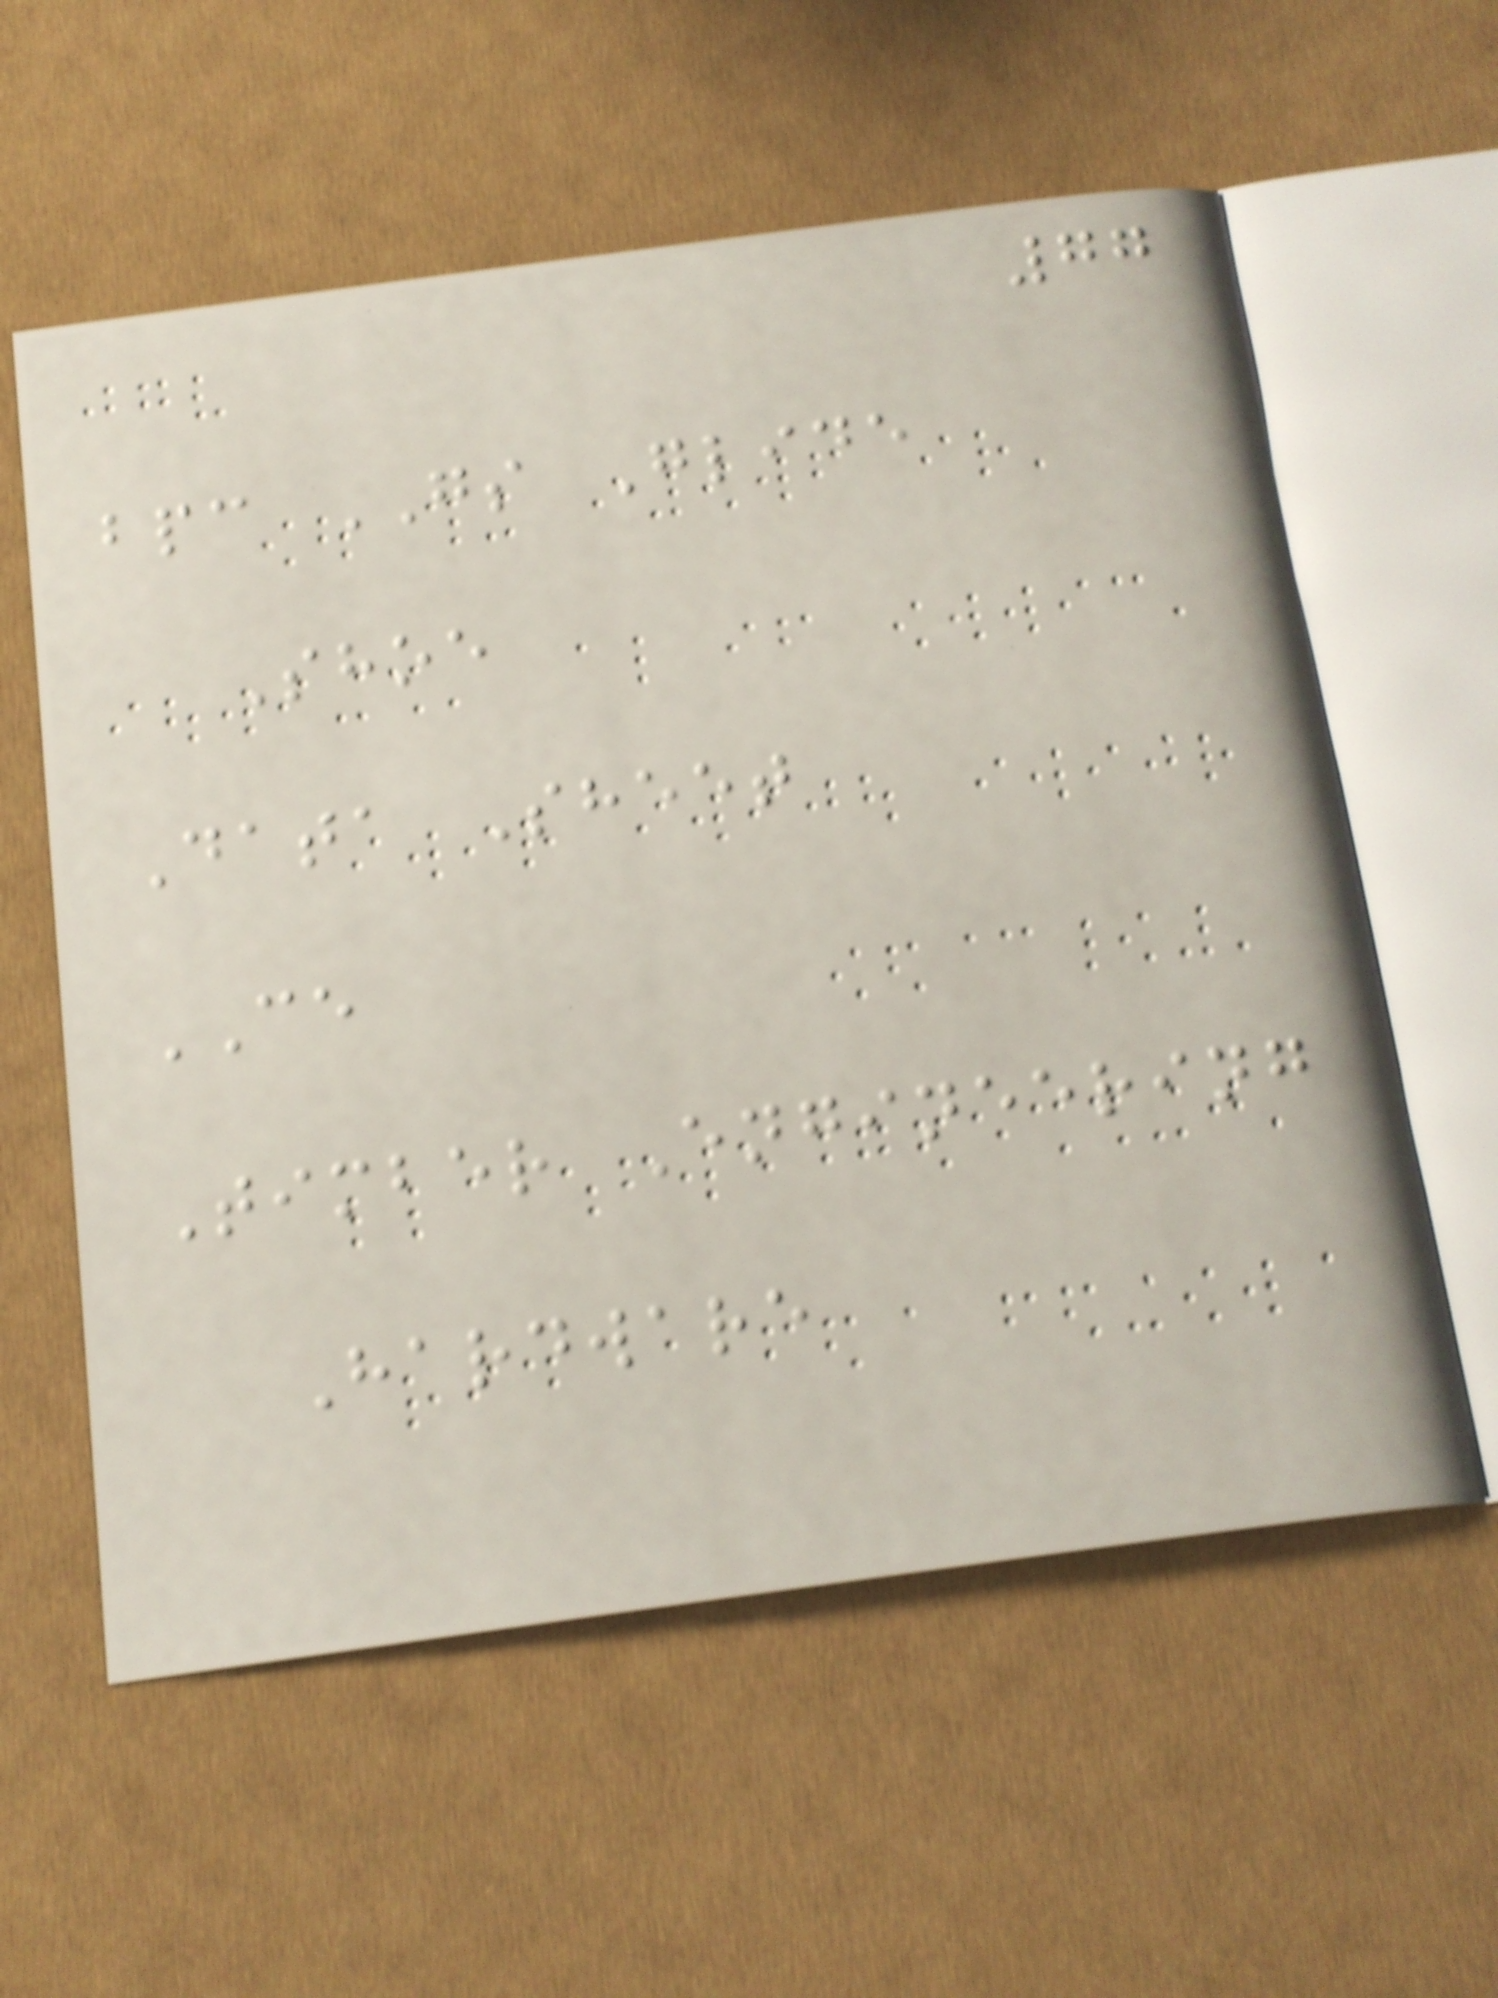77
bpc GS Glide
Shoe
Data Sheet
CE
Timber Engineering
Hardware
